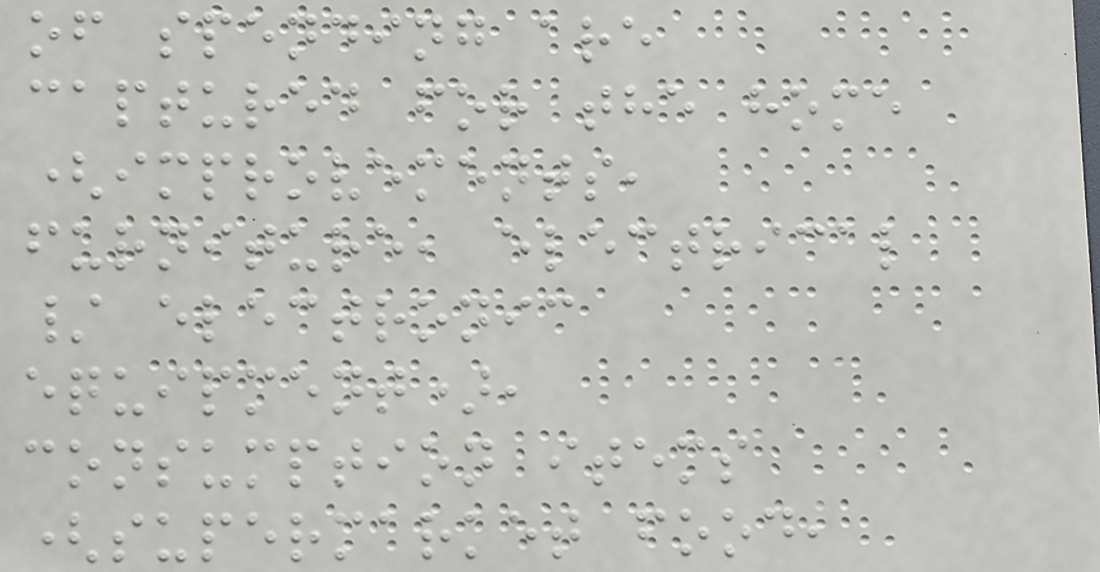of spending are
captured for the home
(improvements,
furniture, electrical
/ electronic
equipment),
consumption items
(supermarket food,
